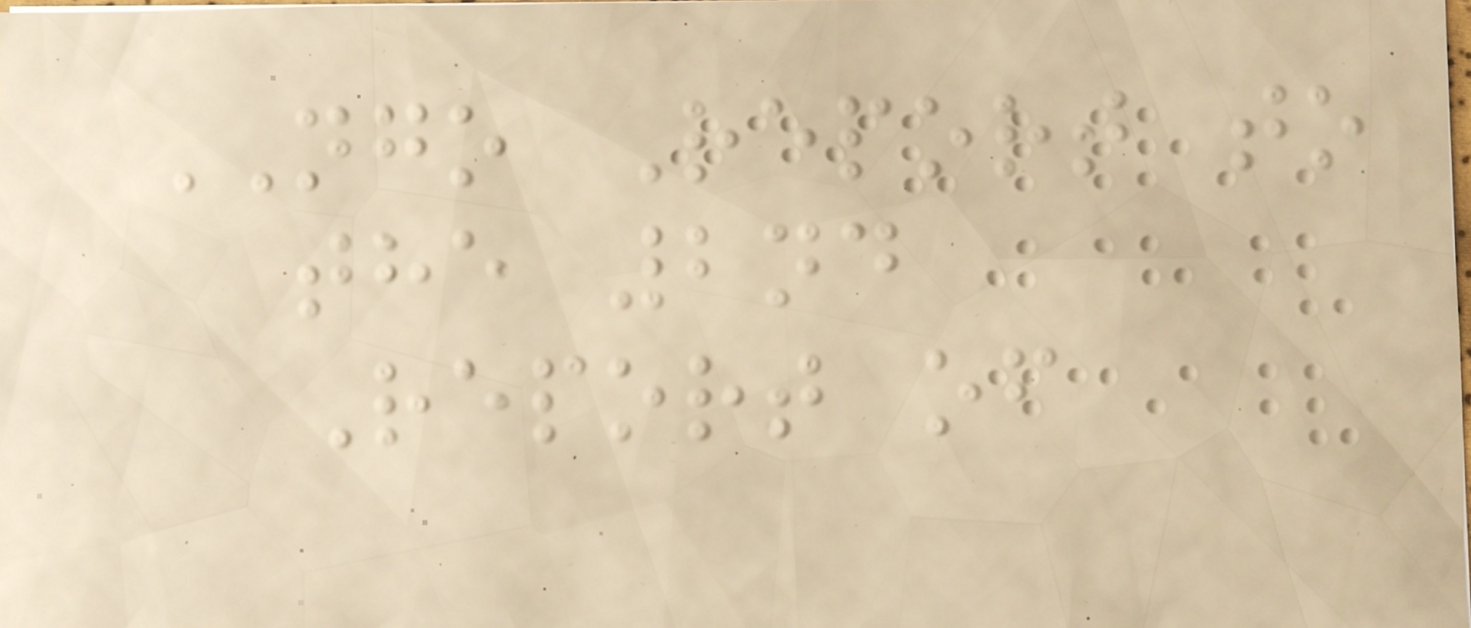NGO Report to
the 2nd
Report of
